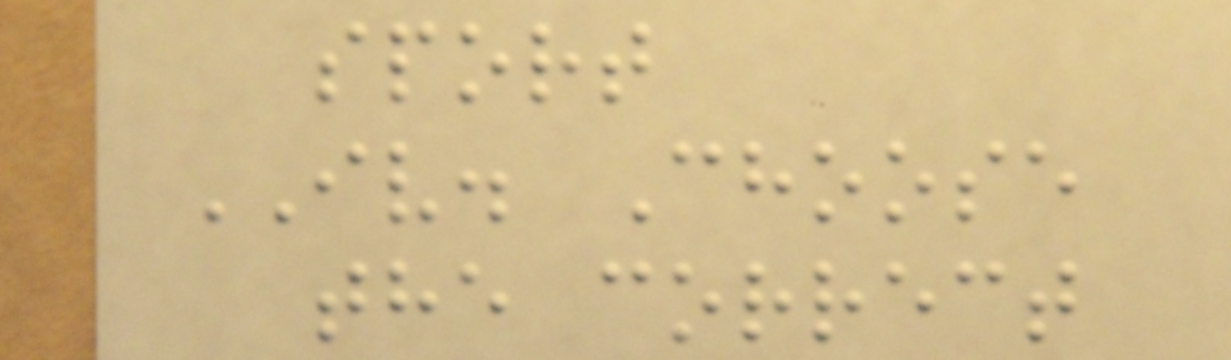sport
IV. Choose
the correct
